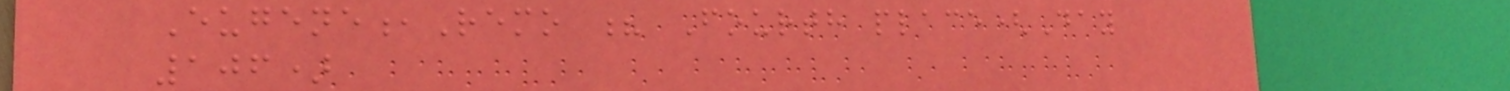Eugene,Remo ? Fourth place(Day
106)
